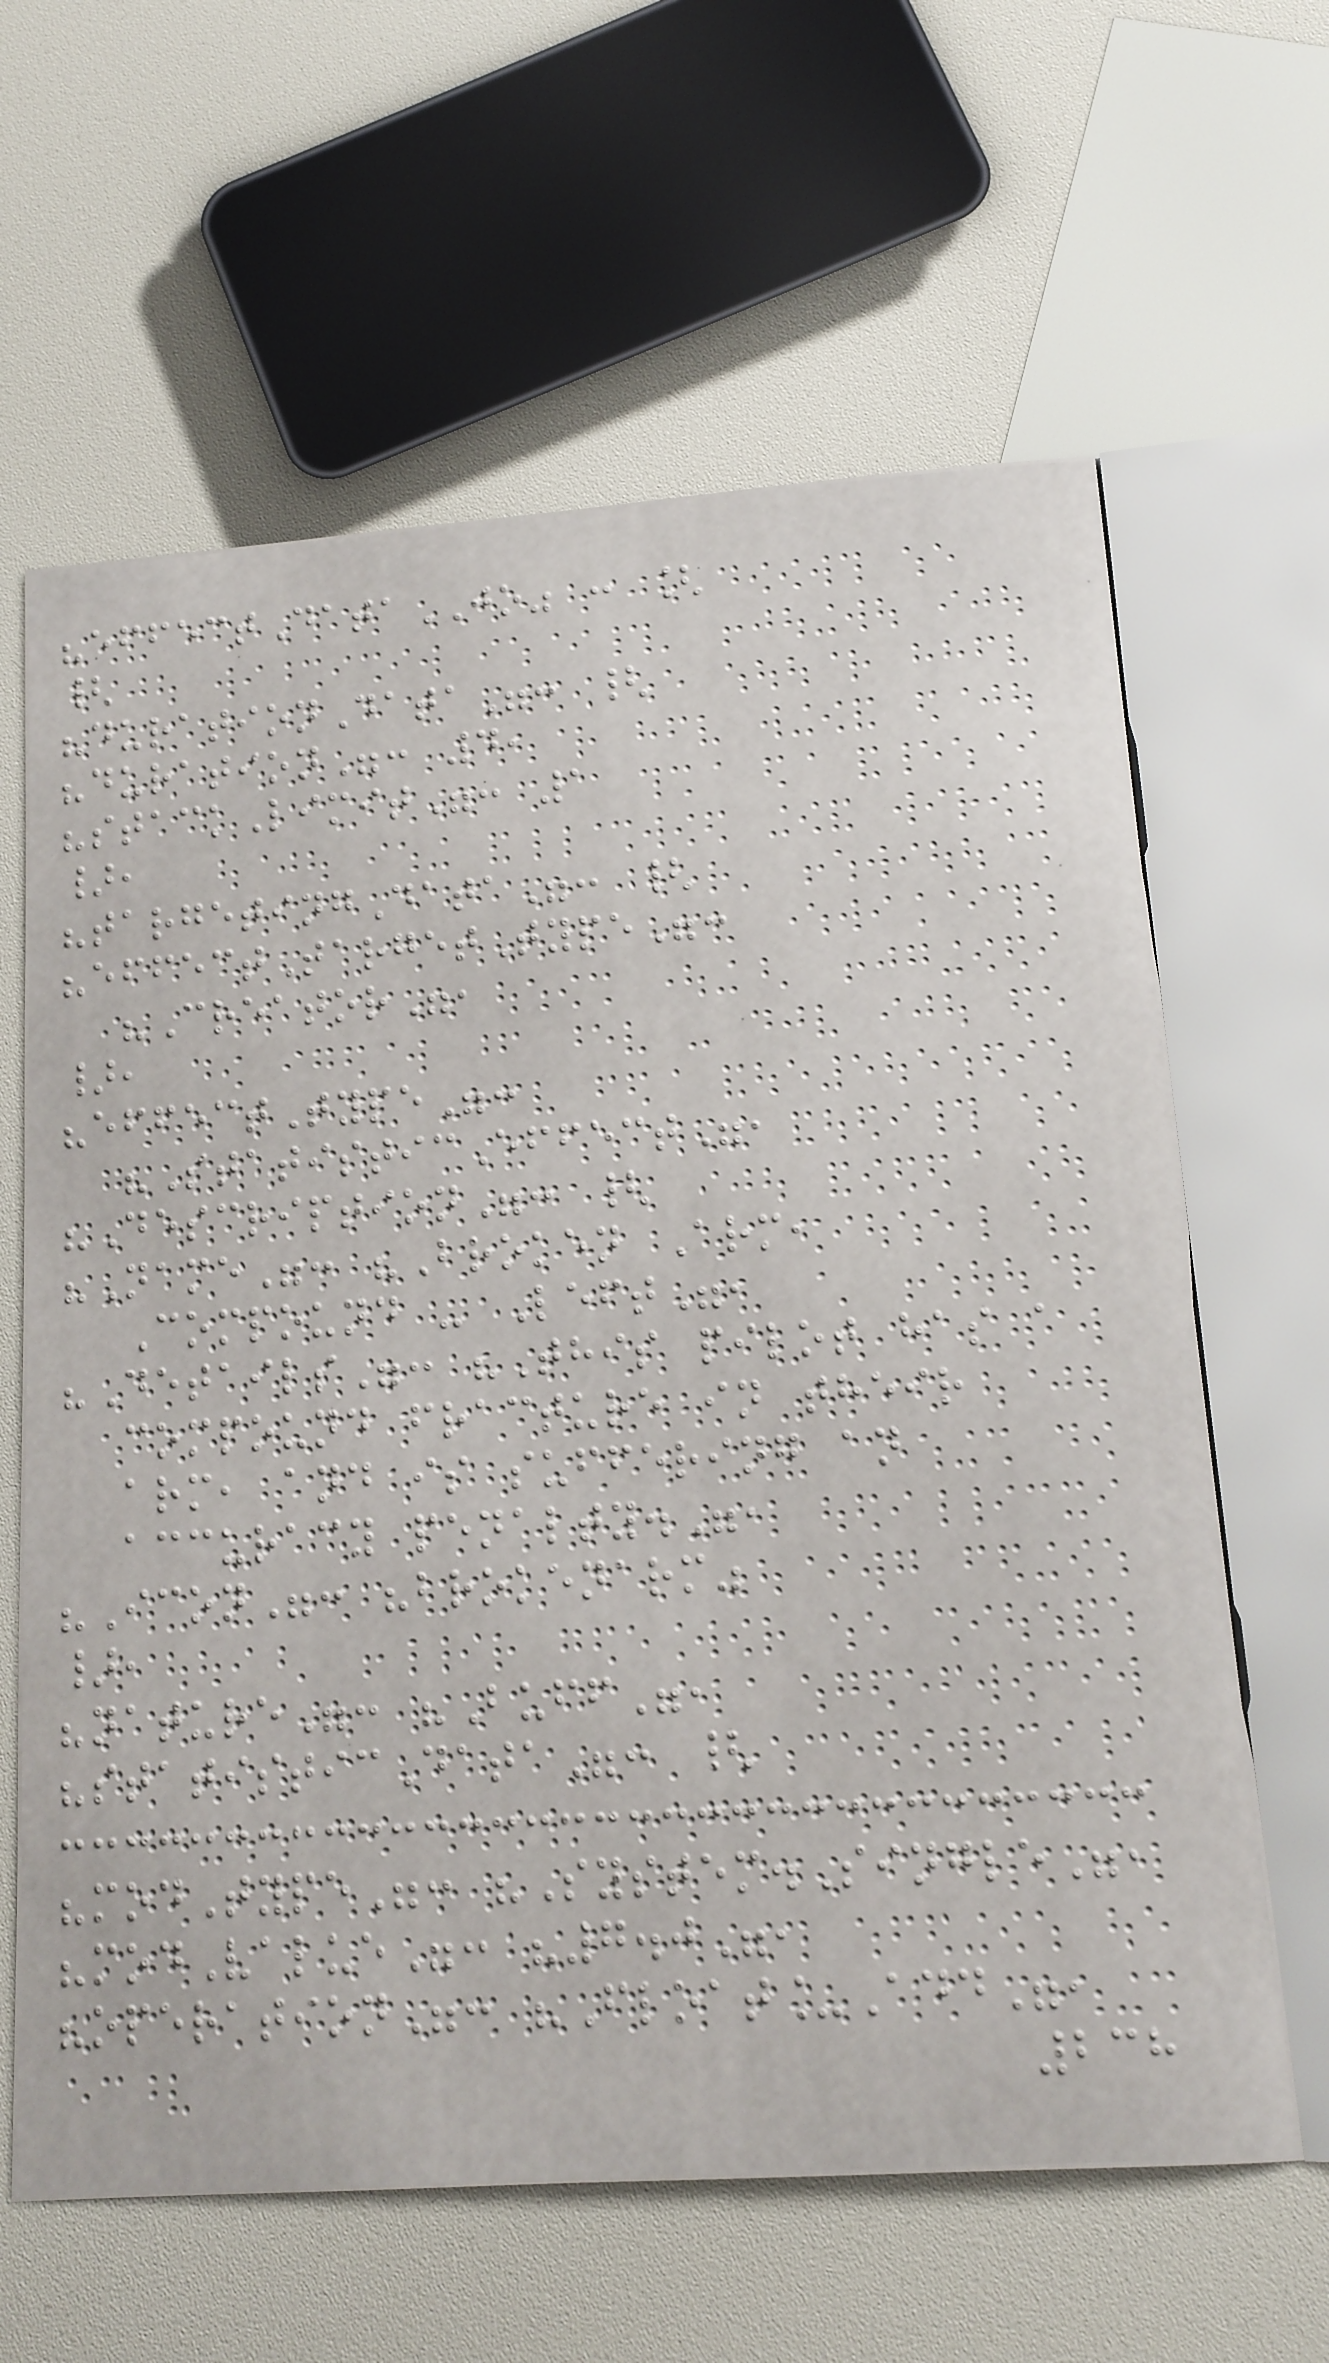"effectDataJO" : [
{
"durationData": {
"duration": 4,
"stackLimit": 1
},
"targetingData": {
"effectTargetType":
"Creator",
},
"effectType":
"StatisticEffect",
"Description": {
"Name": "Broken Arm,
Compound - Left",
"Details": "This pilot has a
compound fracture in their
arm, and is suffering an
accuracy penalty.",
"Icon": "brokenarm"
},
"nature": "Buff",
"statisticData": {
"modType": "System.Single",
"modValue": "7.0",
"operation": "Float_Add",
238
